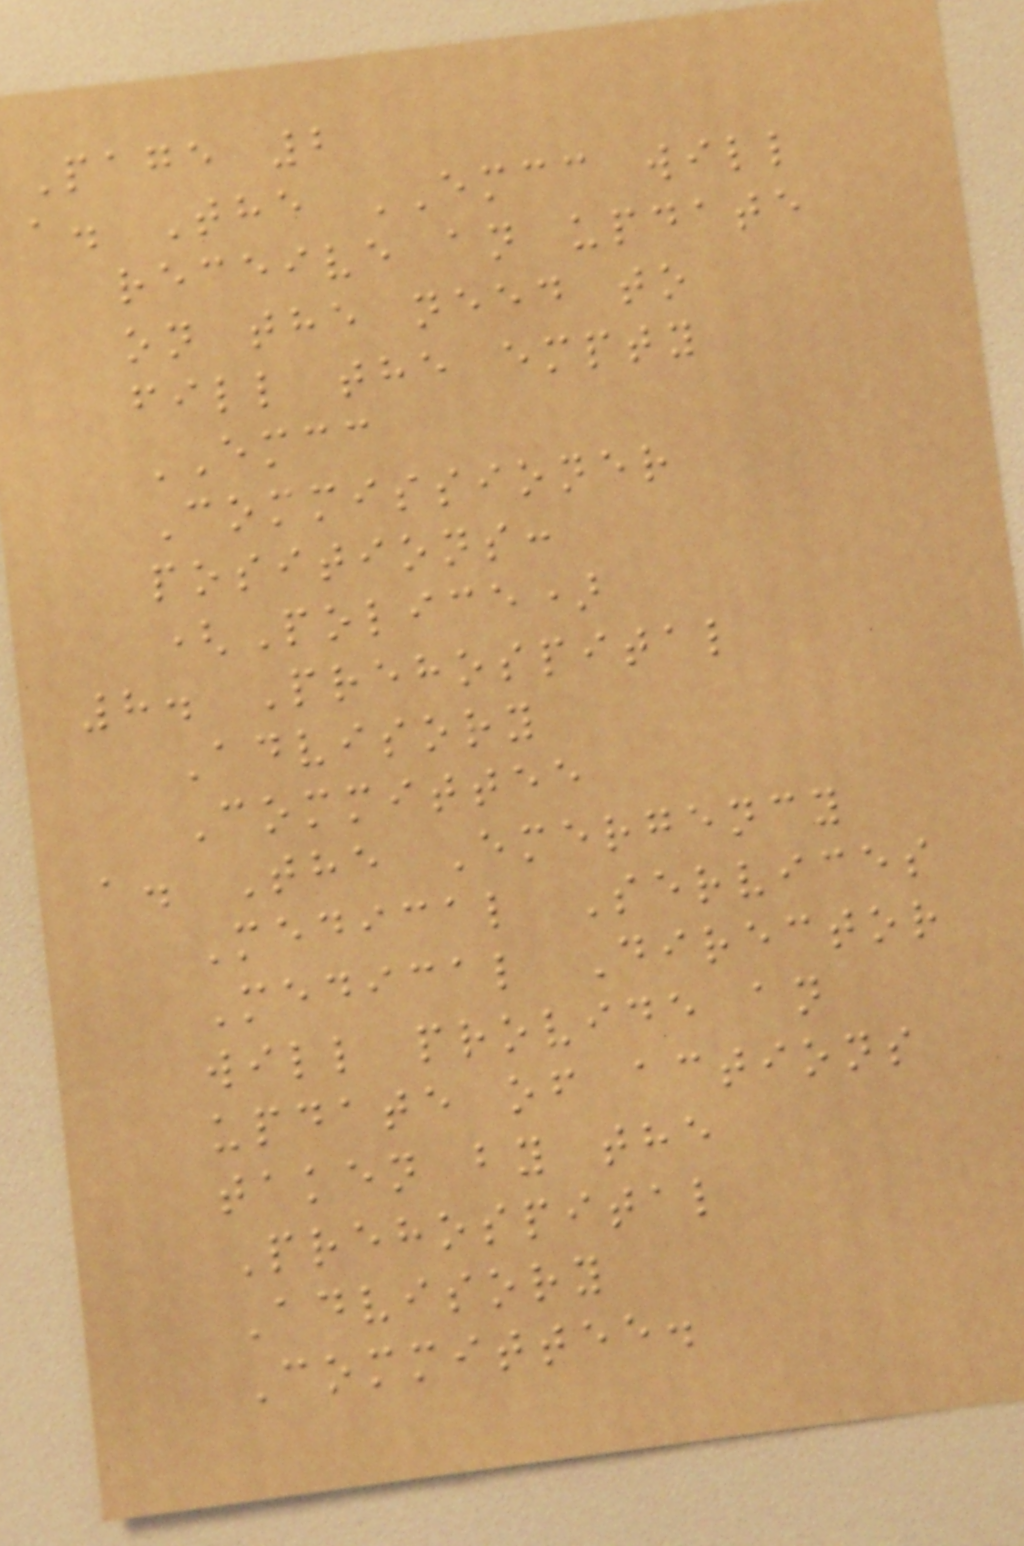Page 2
a. The EMCC will
receive an update
on the need to
fill the empty
EMCC
Commissioner
positions:
(Police)
8. Prehospital
Advisory
Committee
a. The Emergency
Medical Services
Medical Director
will provide an
update of actions
taken by the
Prehospital
Advisory
Committee.
